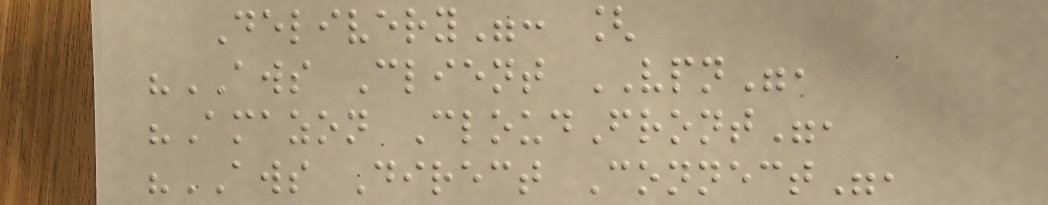Delivery": [
"AWS Client VPN",
"Amazon CloudFront",
"AWS Direct Connect",
